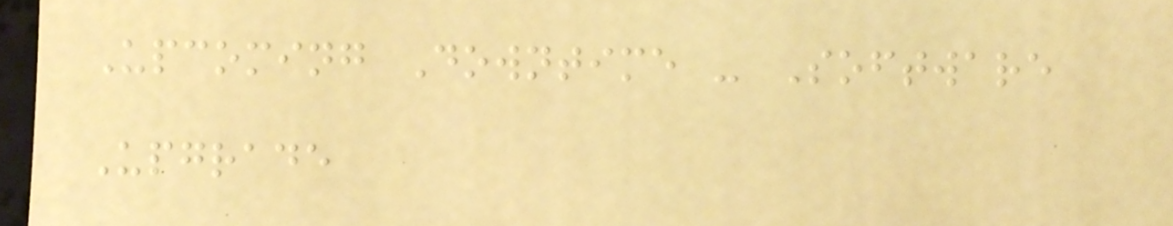Upcoming Downtime - Software
Upgrade
